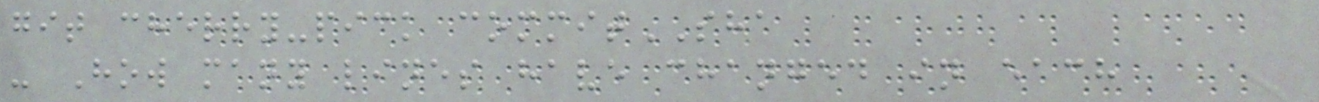git cherry-pick commitSHA
- How many lines have changed in each
